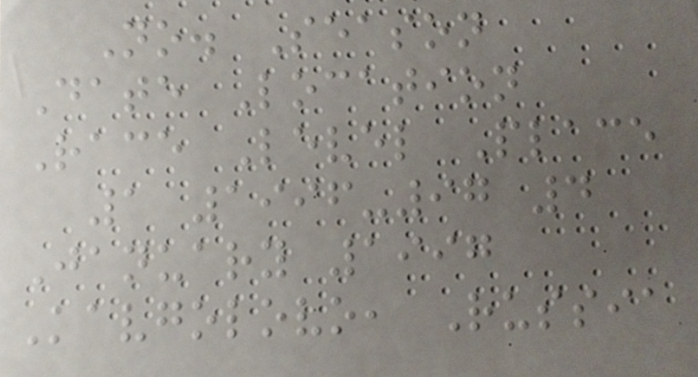No. Season
Date Location
Race Level Place
1 1996-97 4
January 1997
Kavgolovo, Russia
